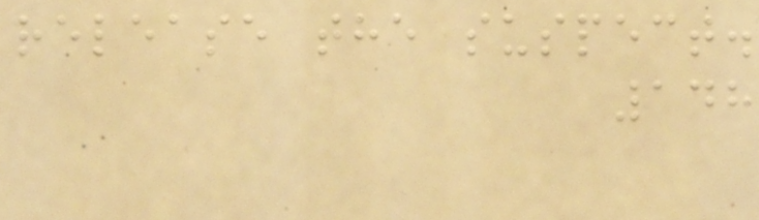release the suspect.
148
